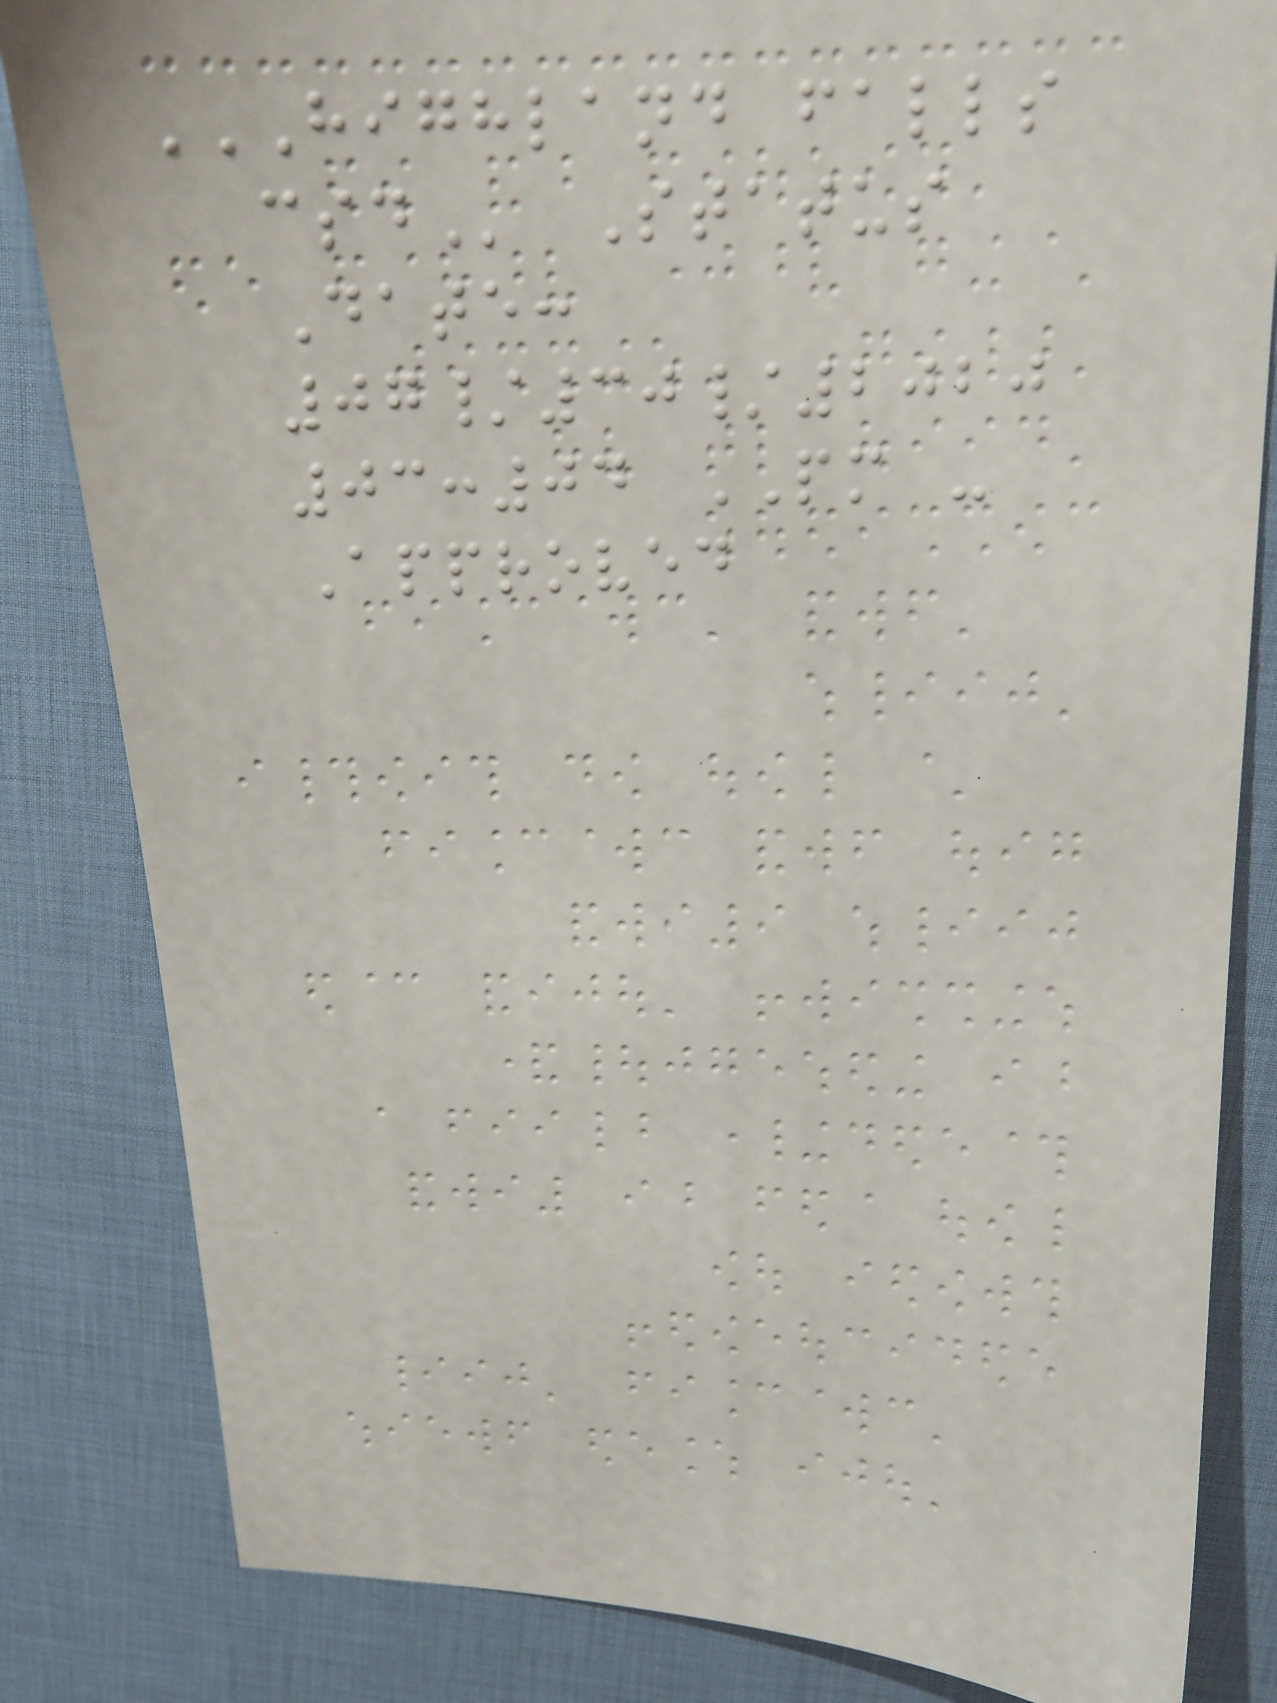HIGHLAND FALLS
CSD Status
Date:
07/30/2020
03:04 PM -
Approved
